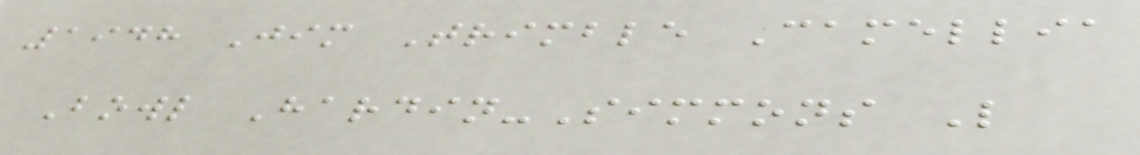1948 Jim Trimble Camellia
Bowl Hardin-Simmons L
